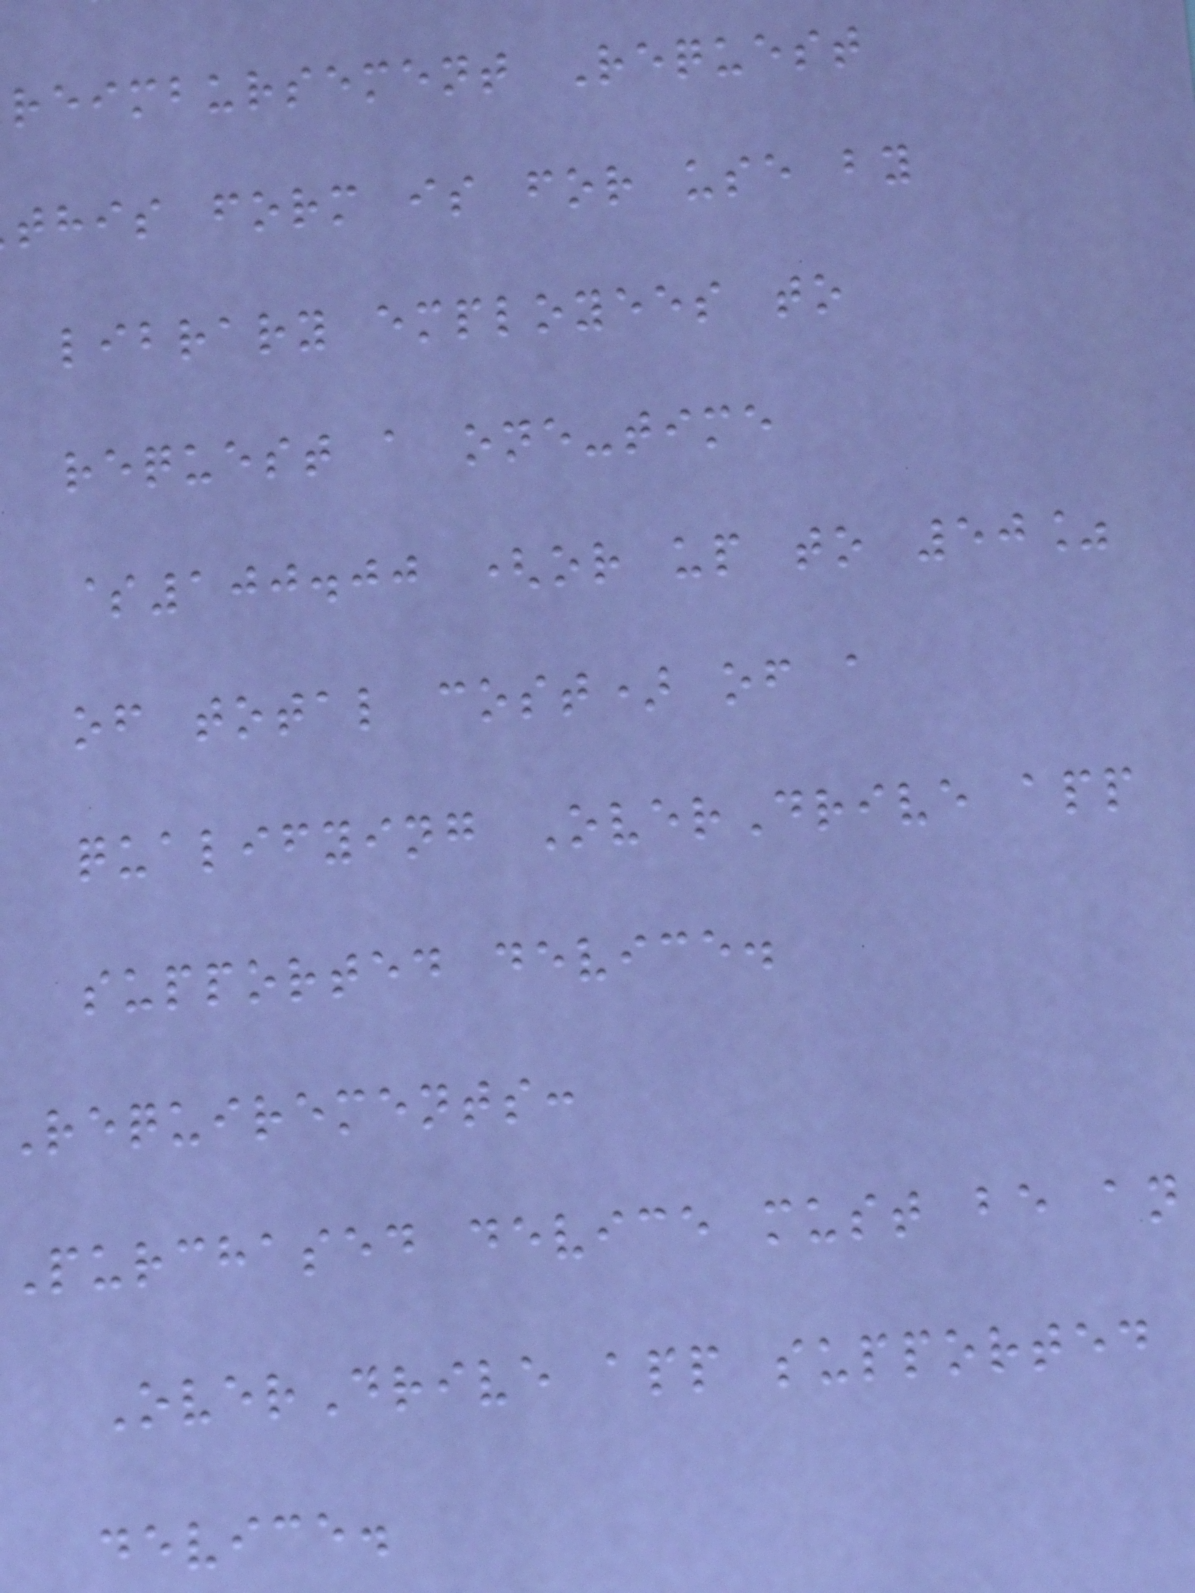reimbursement Request
this form is for use by
library employees to
request a one-time
$100.00 (or up to 50%
of total cost) of a
qualifying OverDrive app
supported device.
Requirements:
Purchased device must be an
OverDrive app supported
device.
